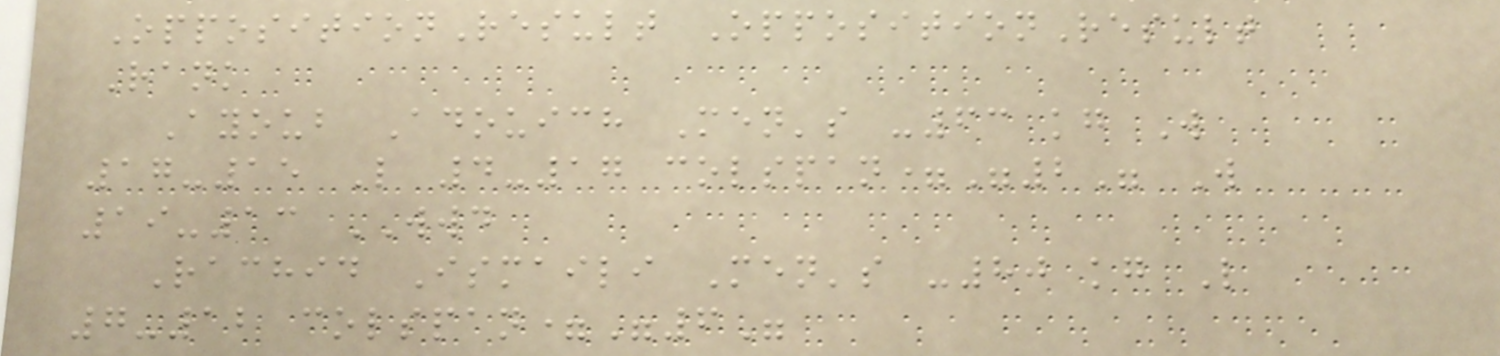OppositionResult OppositionResult
Rank
Ayoub Adouich Men's -63 kg W
17-15 L 4-17 colspan="2" W
19-13 WWD
Rachid Ismaili Men's -80 kg L
7-12 colspan="6"
